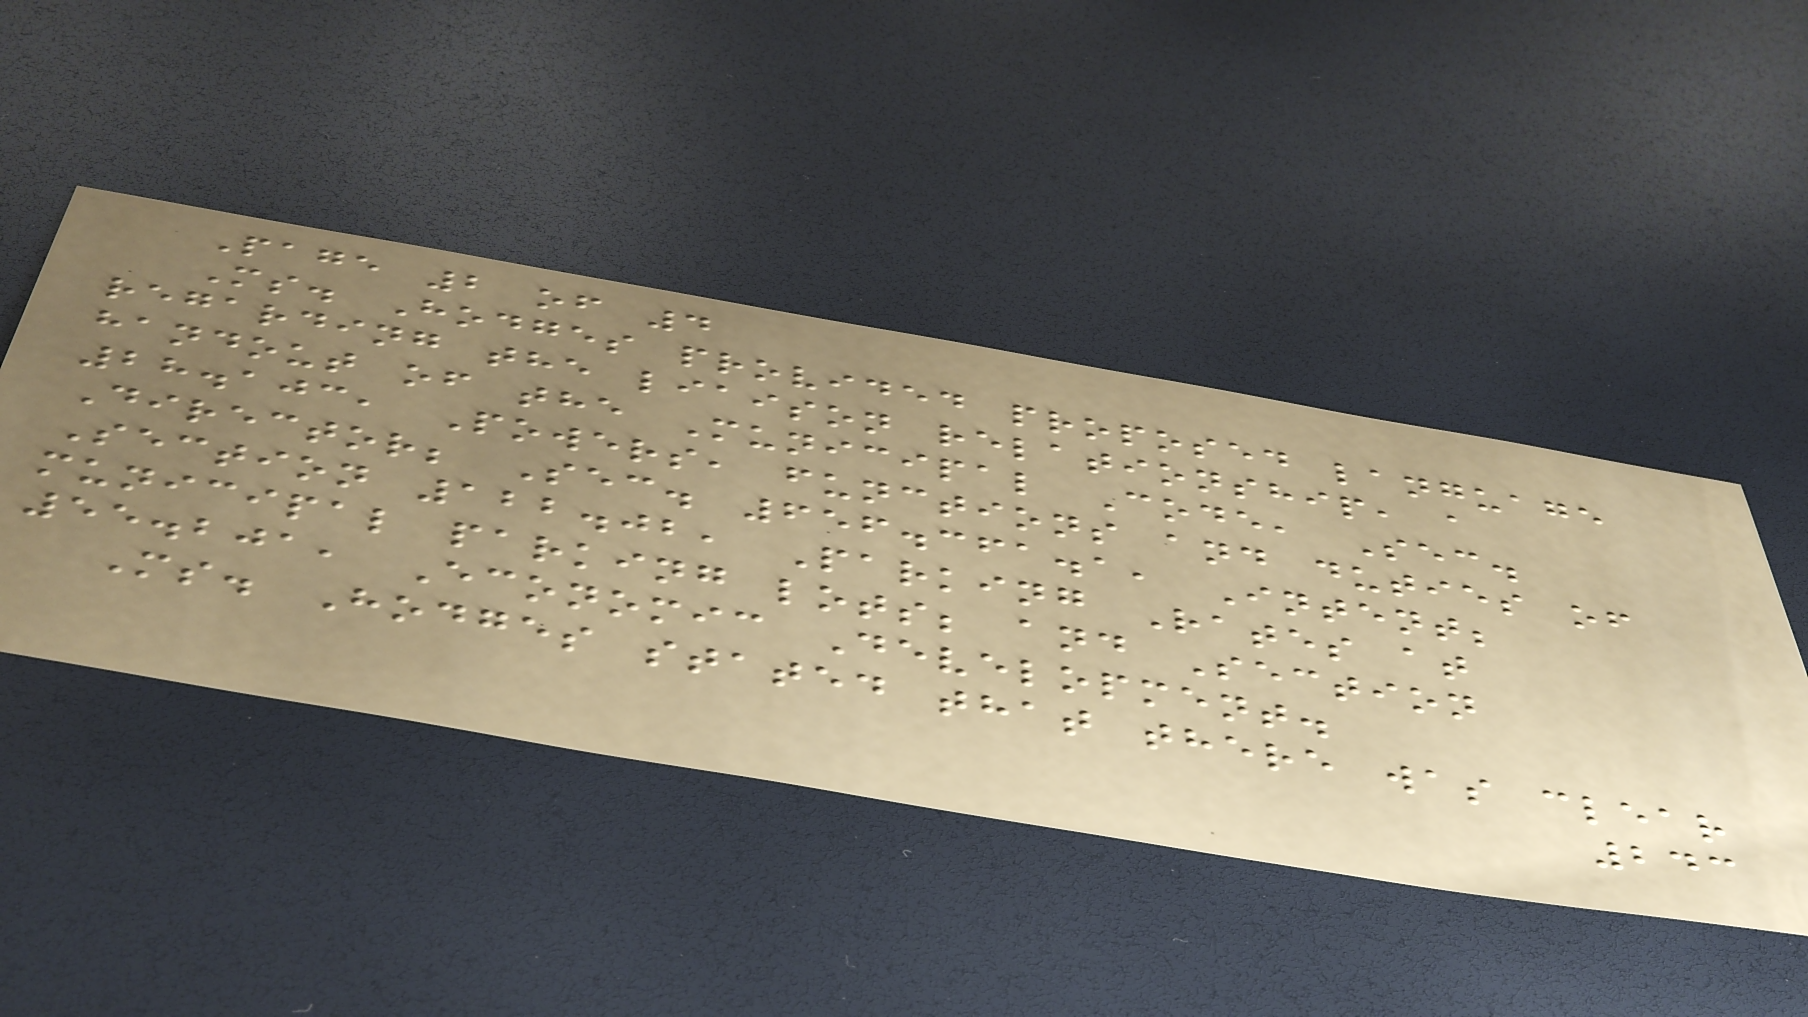Page 2 of 4
Ms. Hodges provided proposed language
regarding the liaison relationship, a
handout of the Municipal Code, Sec.
28.103, Powers, functions and duties of
Director; Sec. 656.361.1, Intent;
Section 122.02, Parking Rates at
municipal parking lots; and Section
55.201, Economic Development.
Ms. Hodges stated that there was clear
243
